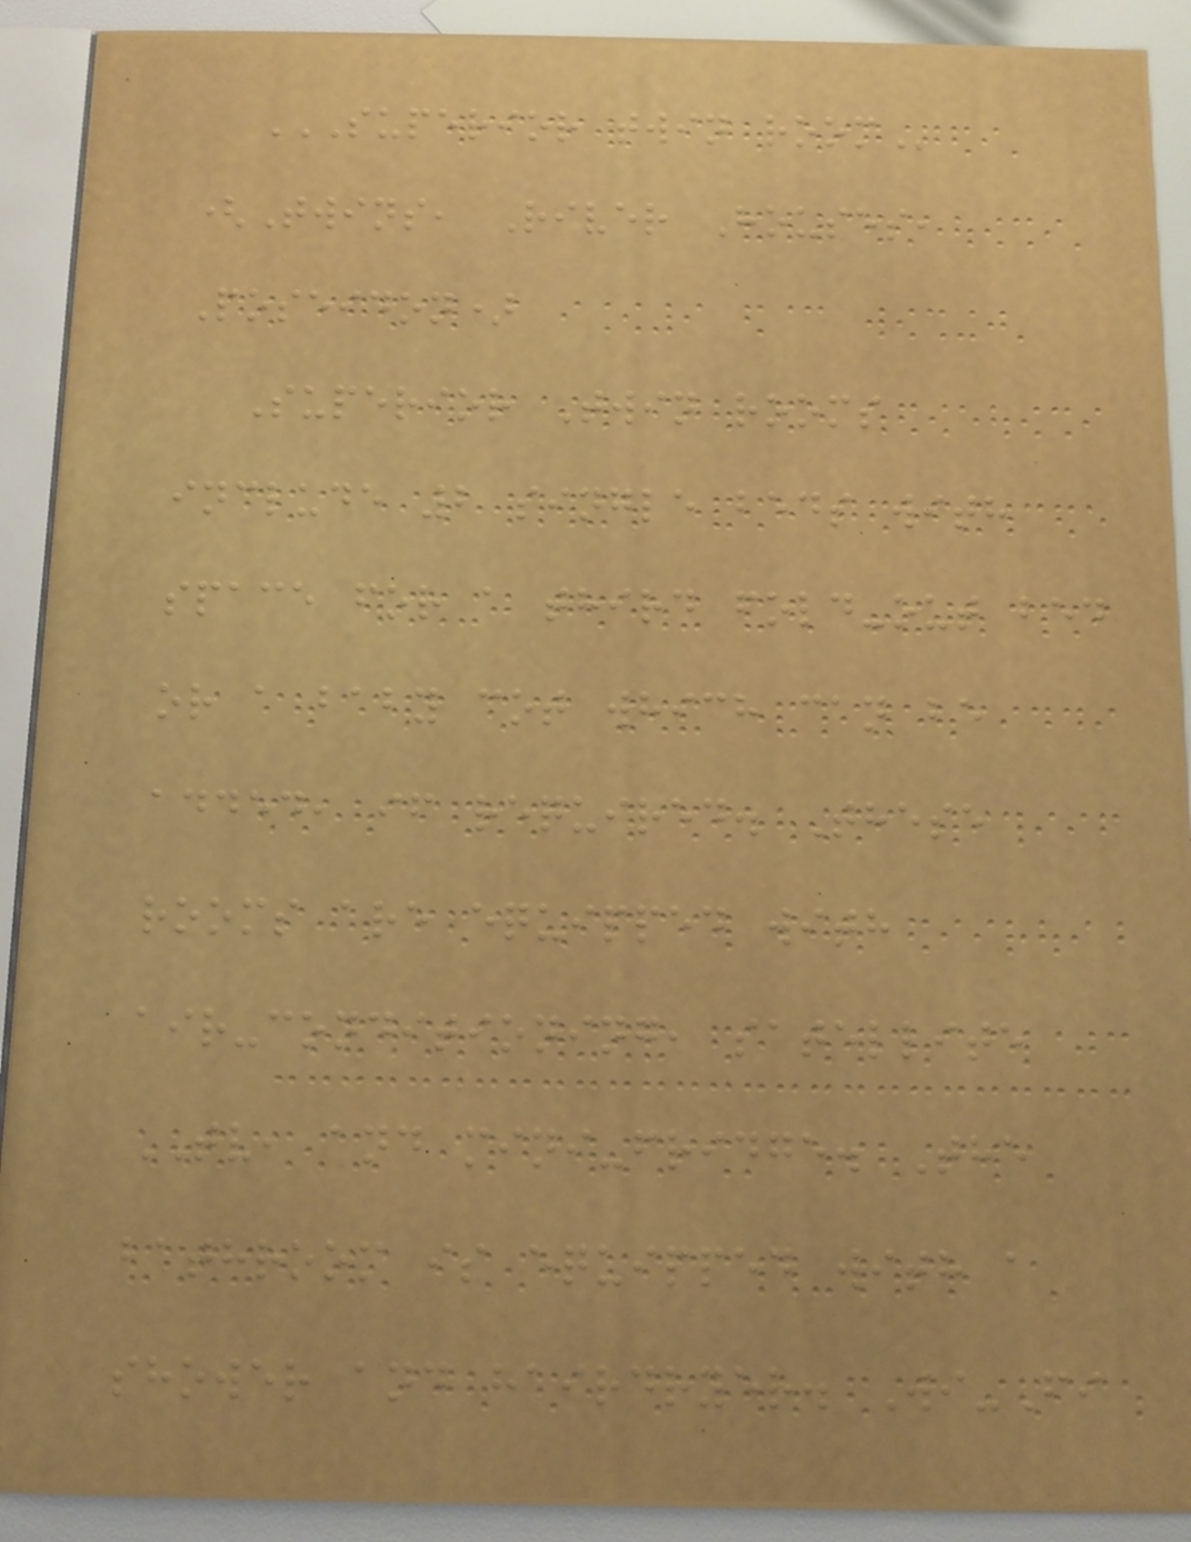SUPERIOR TWIN ROOM
(Twins, River Houses,
Poseidon)
Superior Twin rooms
include 2 single beds with
space for a third fold-out bed
or a baby cot which can be
added, if required. These
rooms are equipped with
air-conditioning, satellite
TV, and mini-fridge. The
bathroom is equipped with a
shower and hairdryer. Wi-Fi
